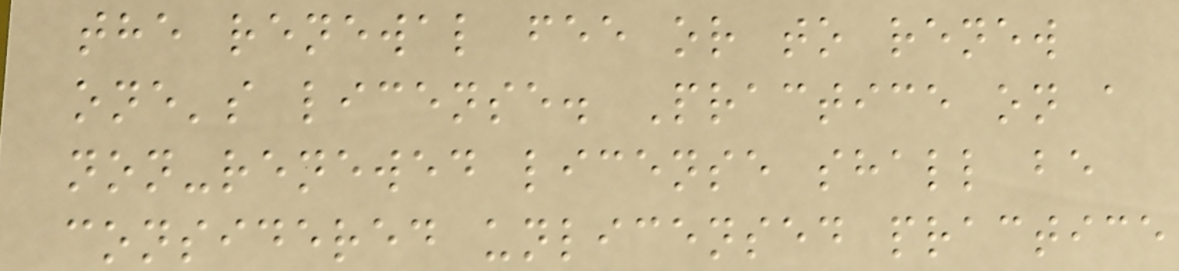the renewal fee or to renew
one's license. Practice on a
non-renewed license shall be
considered unlicensed practice
